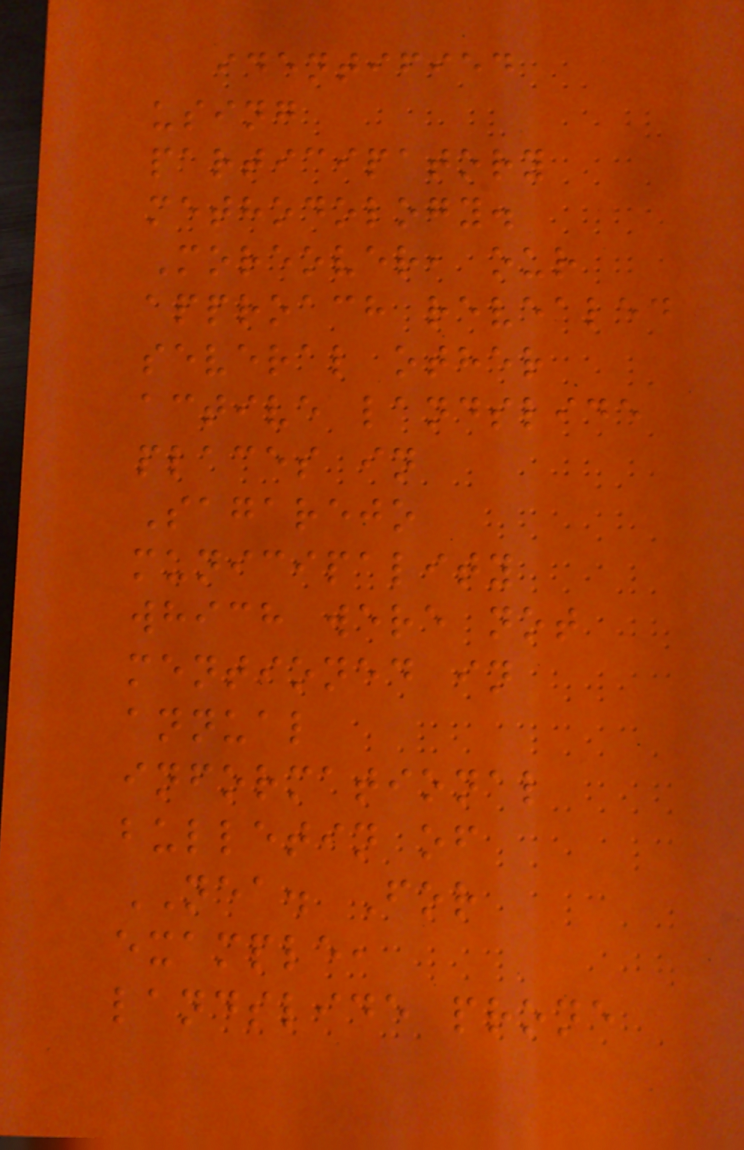identified
using
participatory
methodology.
Moreover, our
approach revealed
several other
active landslide
places in
Sagarejo
municipality
which were not
mentioned in
annual
informational
bulletin of
NEA. For
example,
landslide prone
